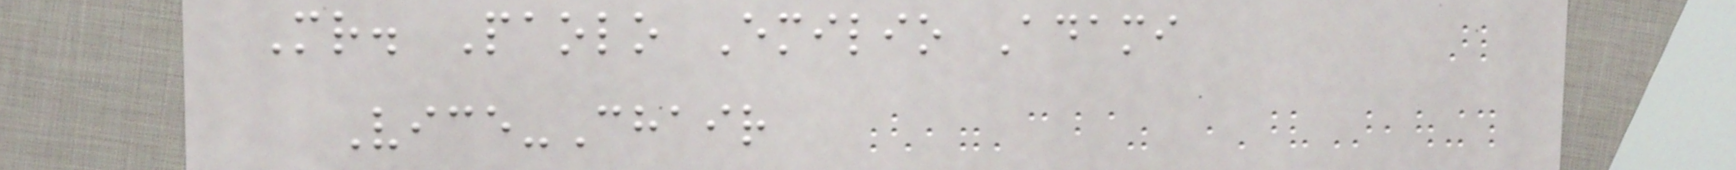Mr. Paolo Emilio Adami
Vice-Chair
